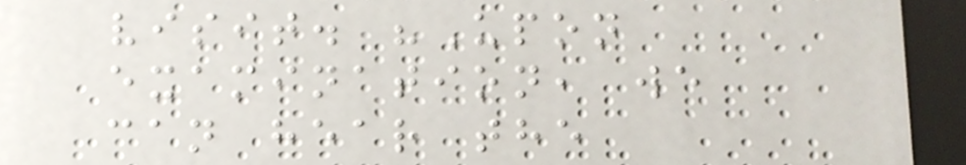visit. "Upon
examination, we
can hear the
